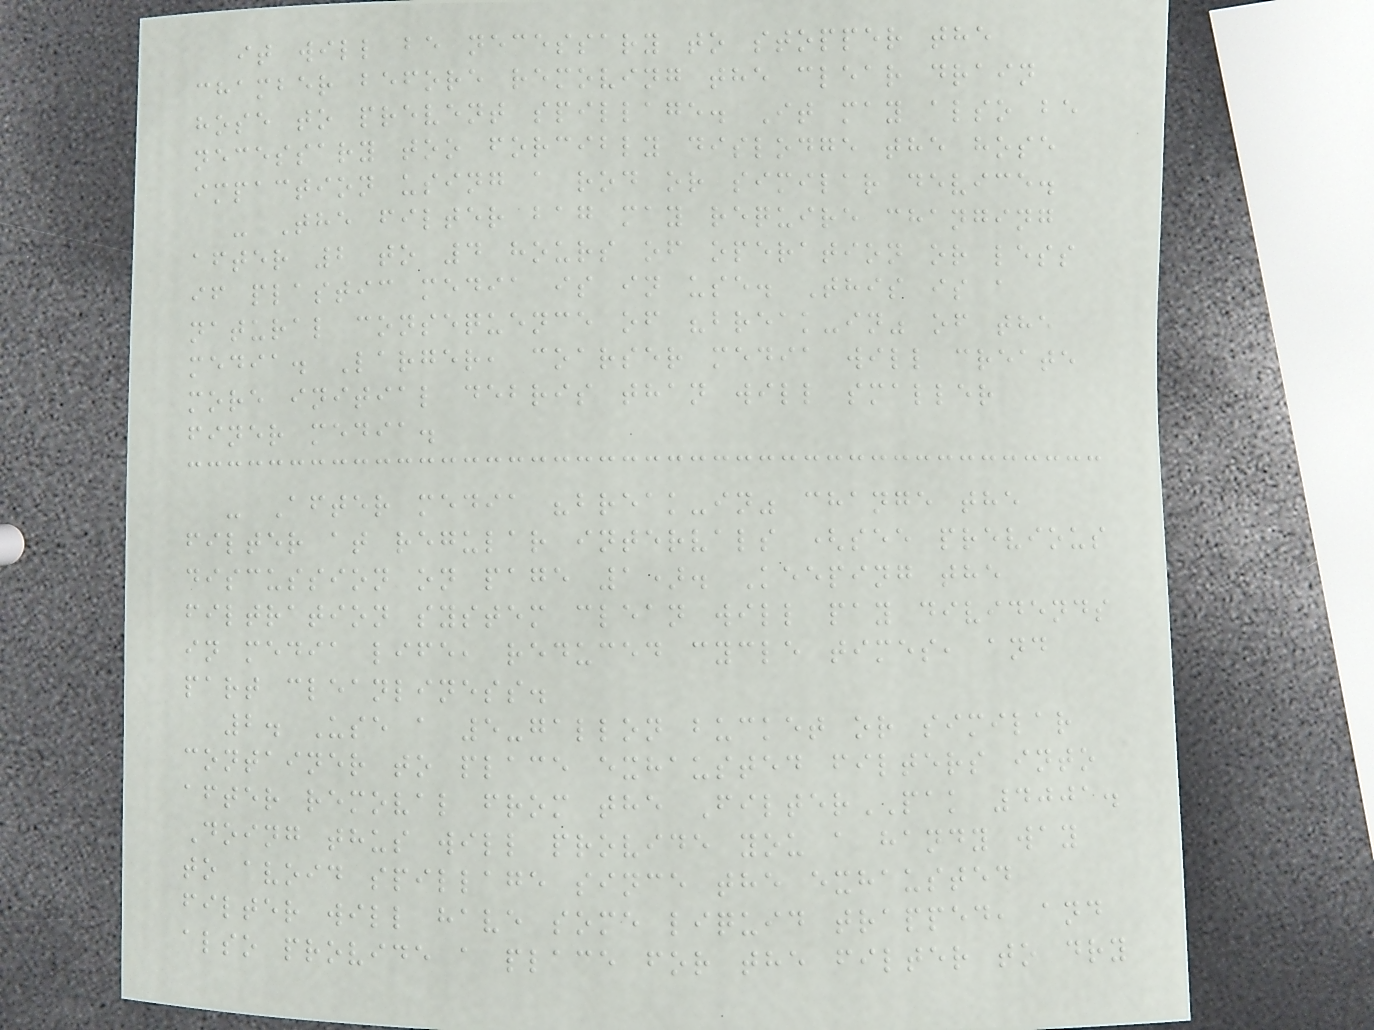it will be necessary to stopper the
chamber before removing the clear drain
hose to prevent spillage. It may also be
necessary too forcibly dislodge the hose
impaction using a rod or similar device.
- The filter bag may require changing
after 2 to 4 hours of operation or less
if plastic media is in use. This is a
natural consequence of "break-in" of the
media. Larger, coarser media will create
more initial debris than will smaller
finer media.
- After media "break-in" change the
filter at regular intervals (see previous
discussion on page 1). Keeping the
filtration system clean will pay dividends
in media life, reduced cycle times, and
part cleanliness.
2. Use a 5-gallon bucket or similar
container to place exhausted filters into
after removal from the FilterPAK 4001.
Doing thus will provide you a handy way
to avoid spillage since the exhausted
filter will have some liquid trapped, and
also provide a place for the filter to dry
